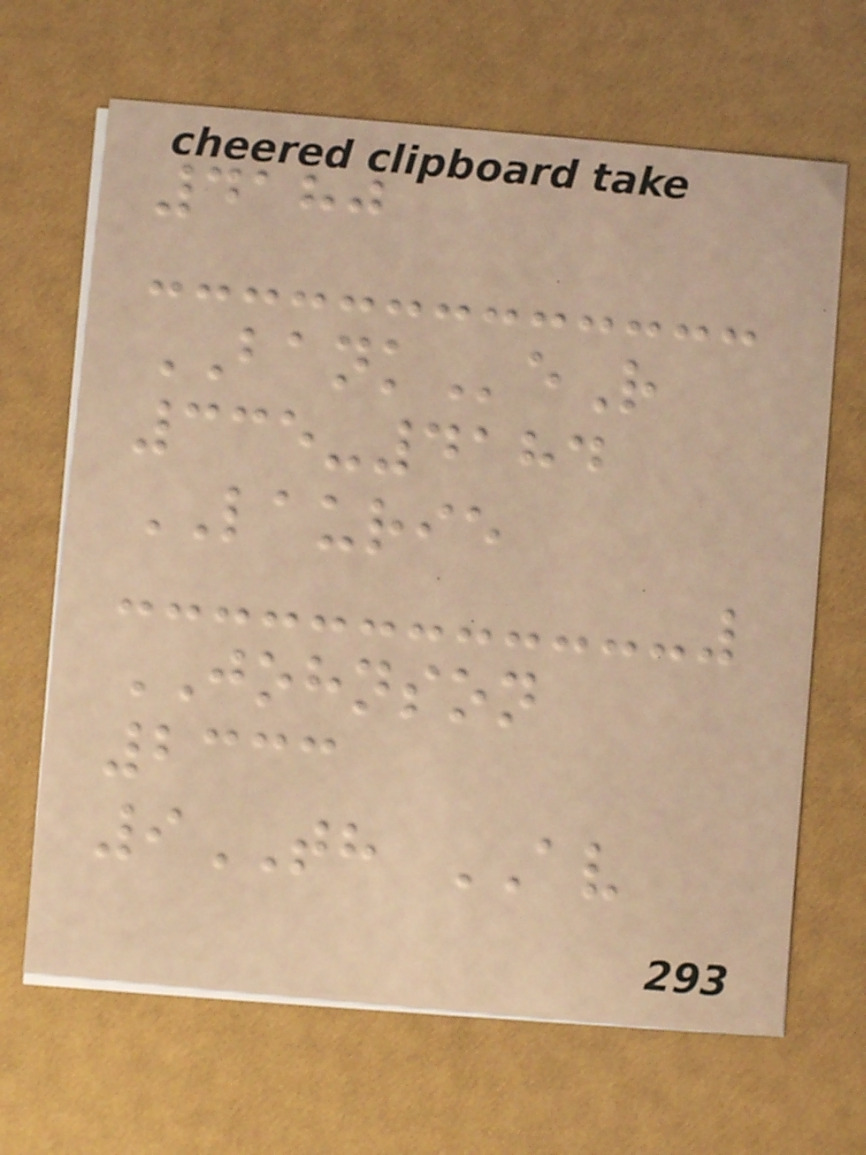4180
BANKeR
335-4184
LAURIE
JOHNSON
2333
9TH AV
